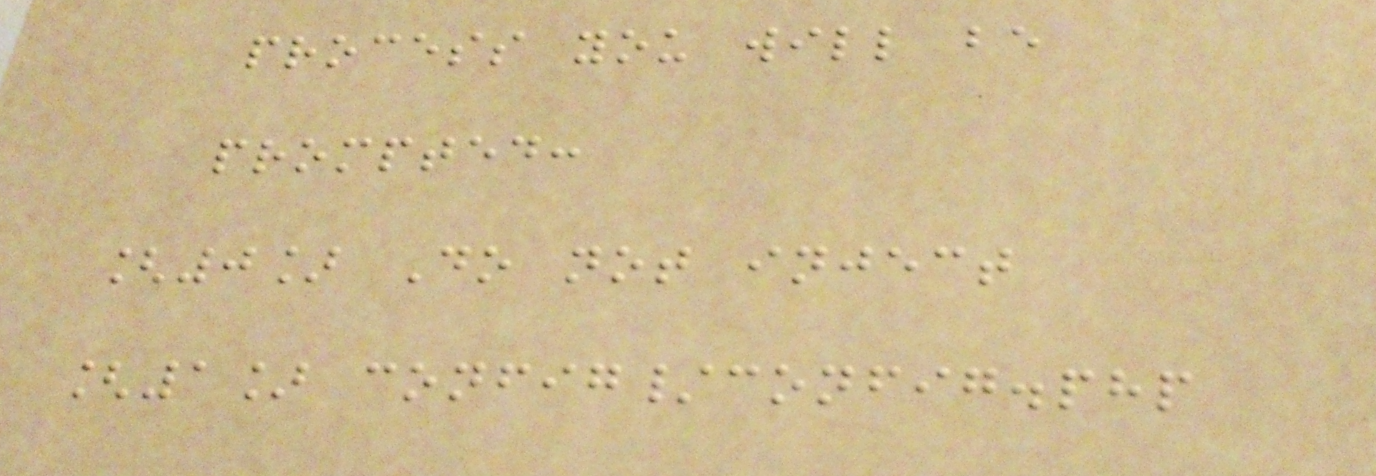process you will be
prompted:
[0] Do not inject
[1] config/config.php
